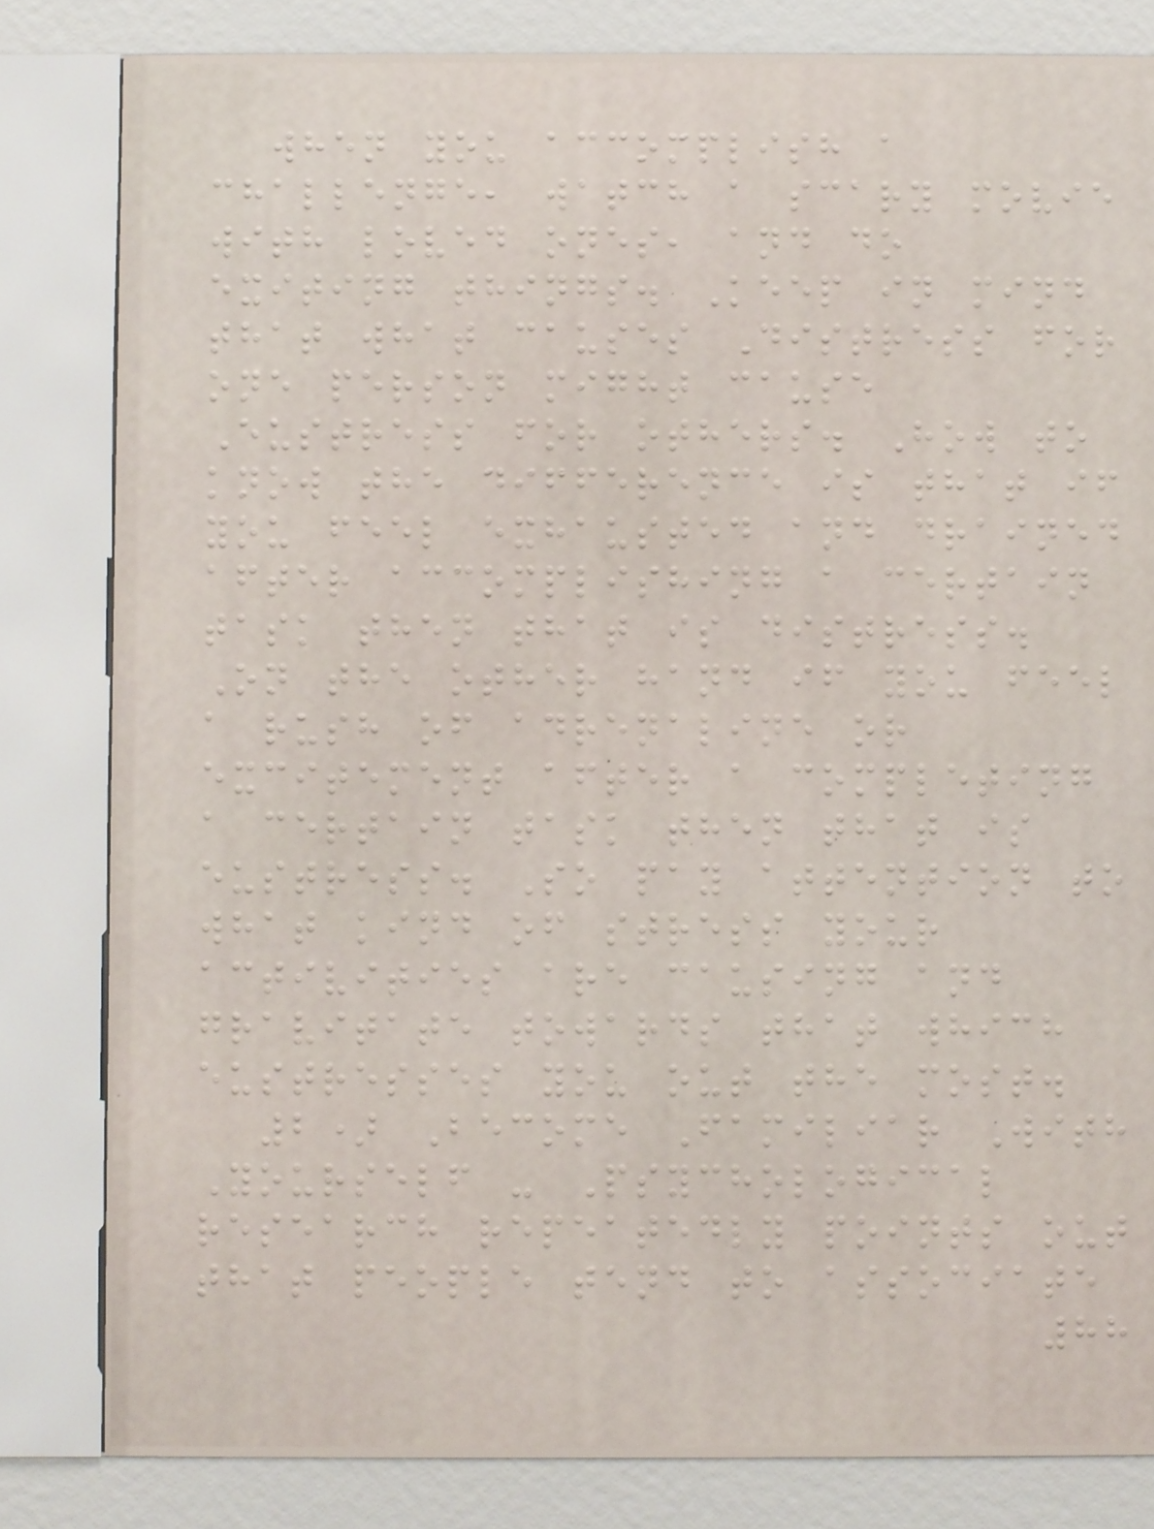when you accomplish a
challenge, watch a scary movie
with loved ones, and do
exiting things. Keep in mind
that what causes Distress for
one person might cause
Eustress for others. How to
know the difference is that if
you feel exhausted and drained
after accomplishing a certain
task then that is distress.
On the other hand if you feel
a rush of adrenaline or
excitement after a completing
a certain task then that is
eustress. So pay attention to
what kind of stress your
activities are causing and
gravitate towards that which
eustresses you out the most.
2) Become Familiar With
Yourself - Psychological
research repeatedly points out
that people tend to associate
88
